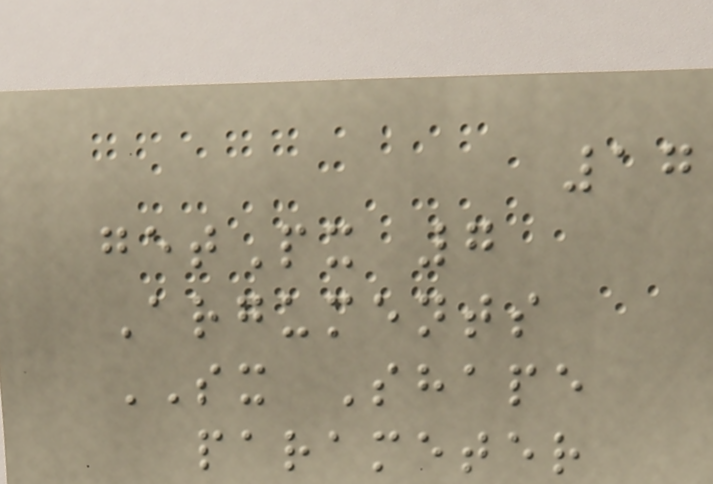17
getPx 7
Arguments
SX Shape
parameter
